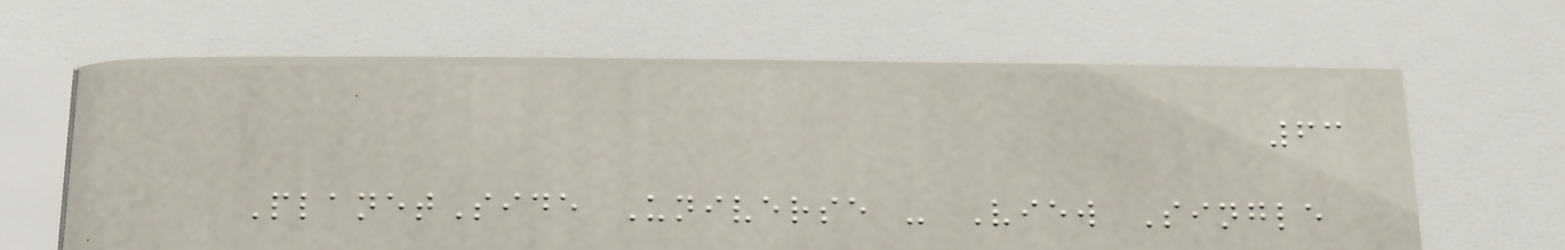63
PlanetSide Universe - View Single
